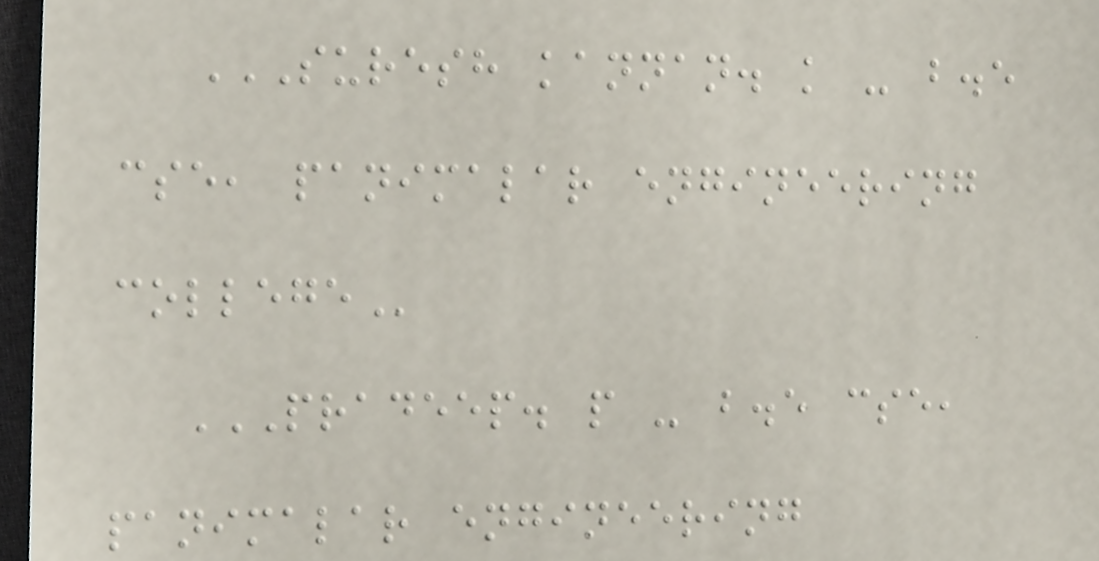SURESH KANNAN. K - B.E
CSE, PANIMALAR ENGINEERING
COLLEGE
PRADEEP. P - B.E CSE,
PANIMALAR ENGINEERING
